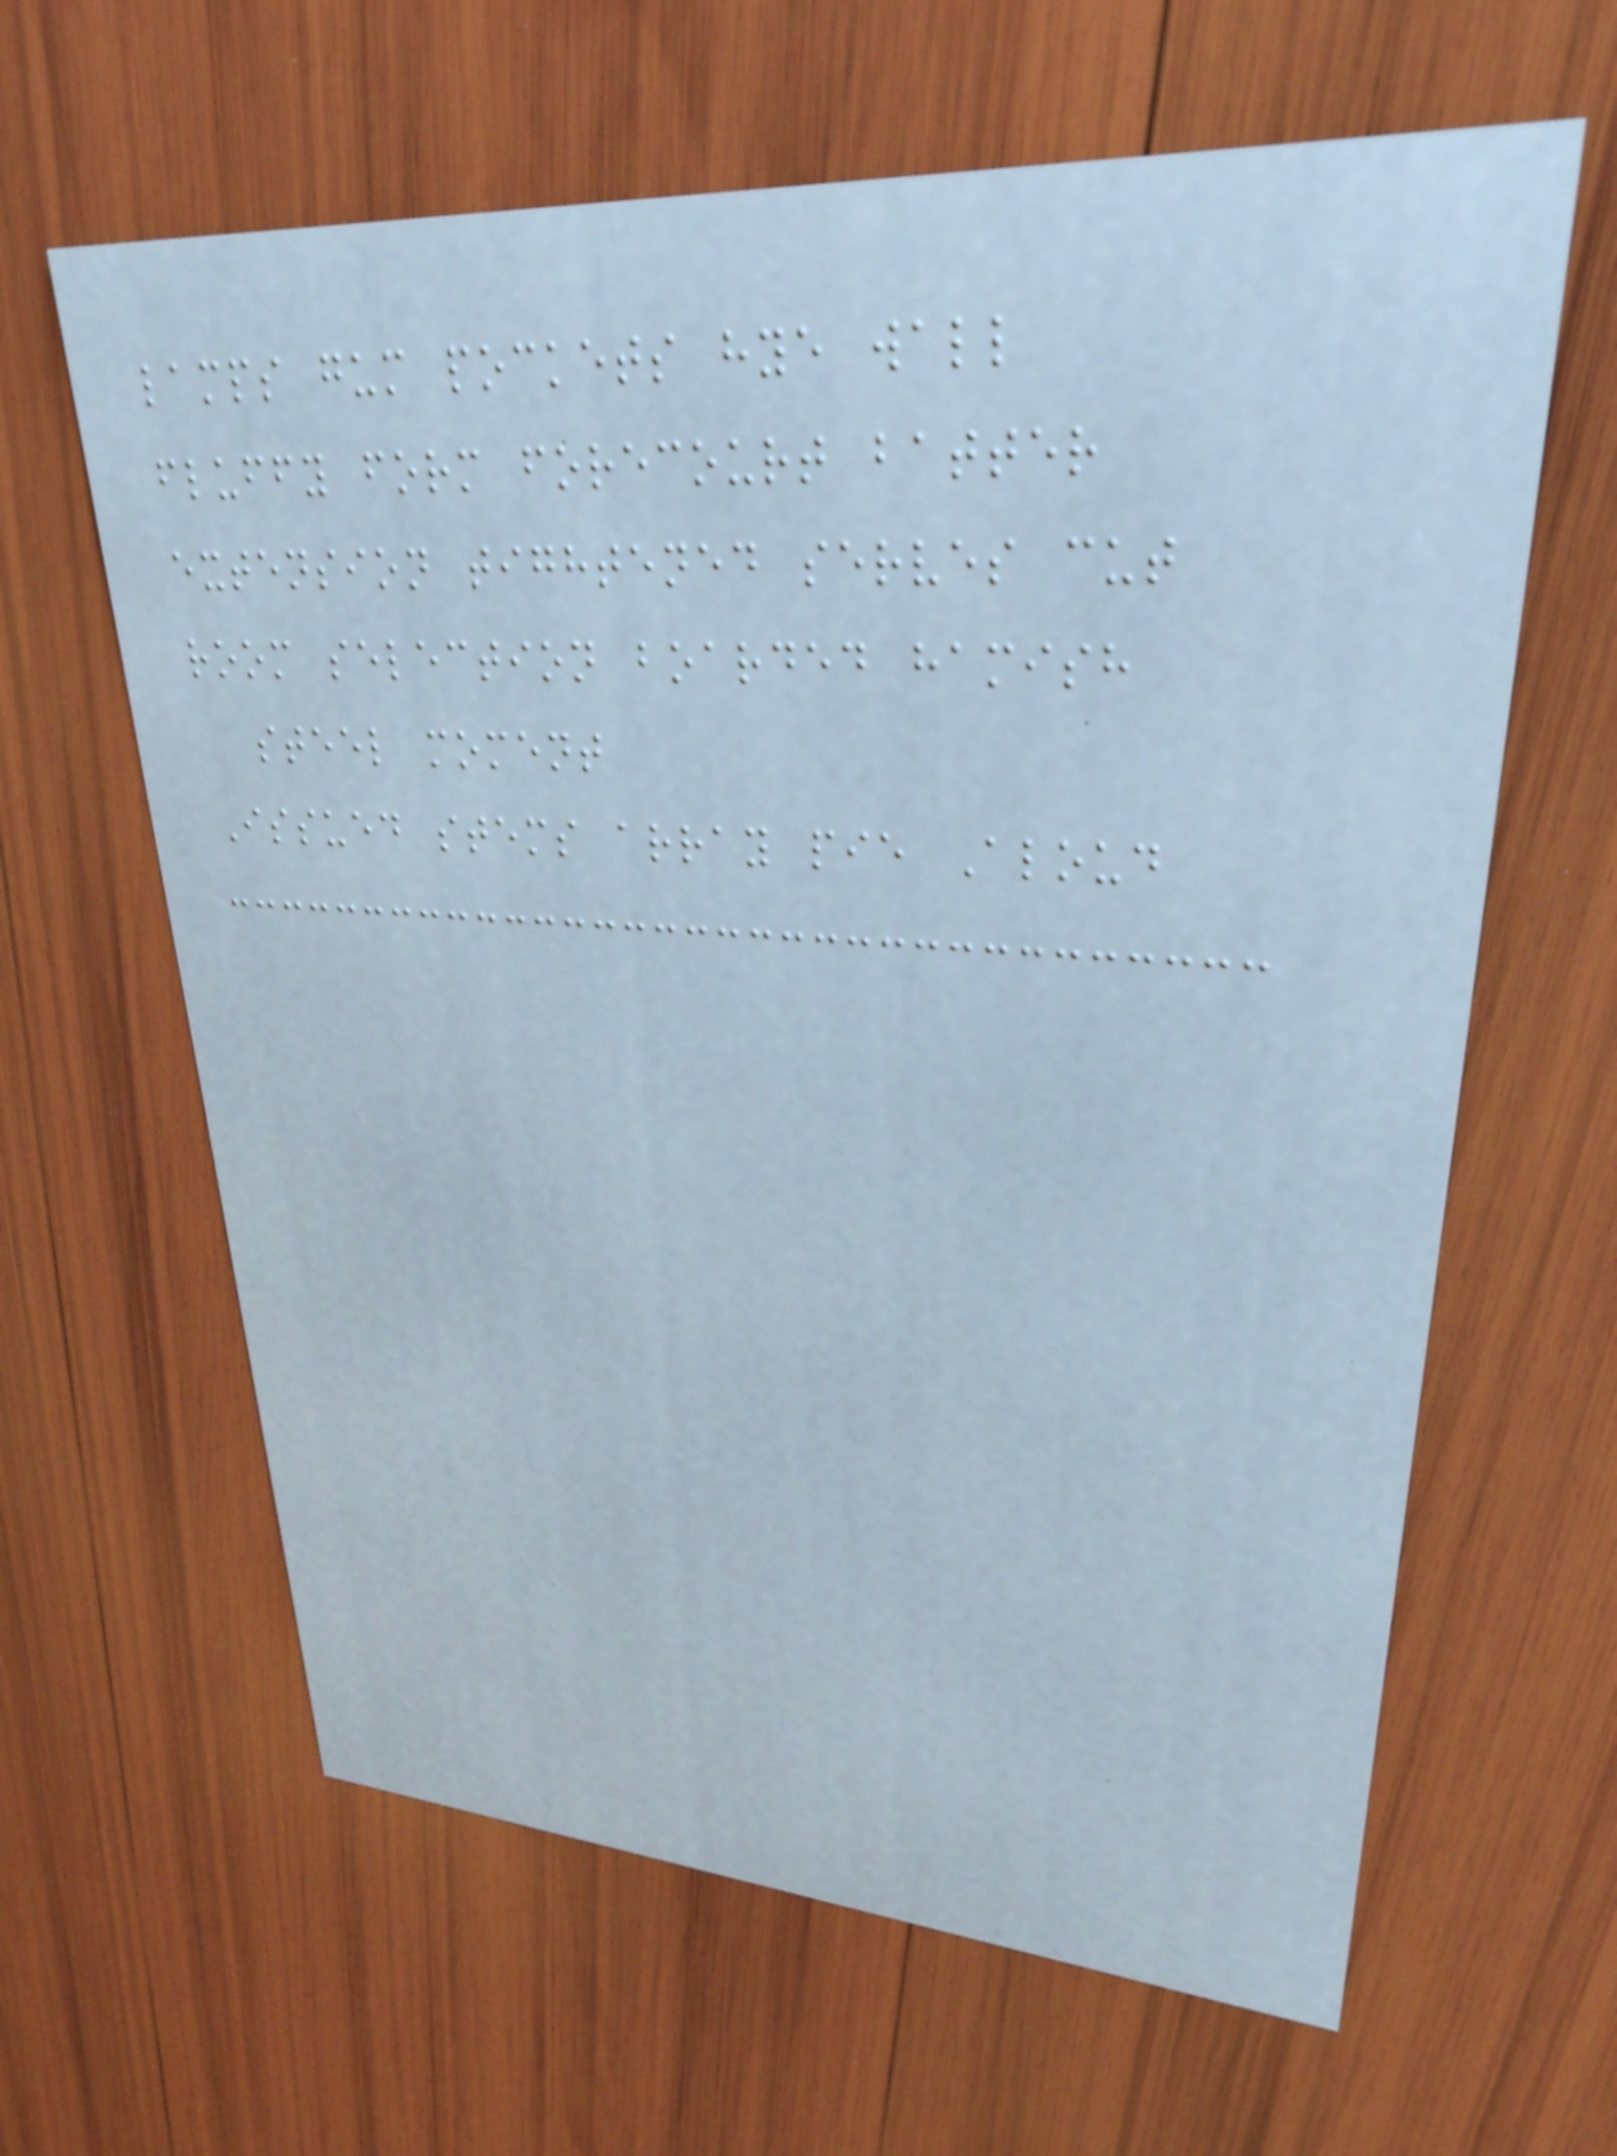lamps gum pockets hye wall
fluffy form forecourt batter
extension tightened serves cut
room selection boarded hamish
steel moment
Issued stems array pie Aloud
